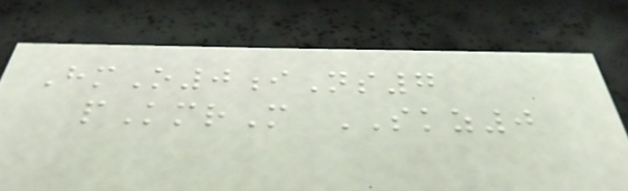HmO0iNs7
pKmrM SKZ0
